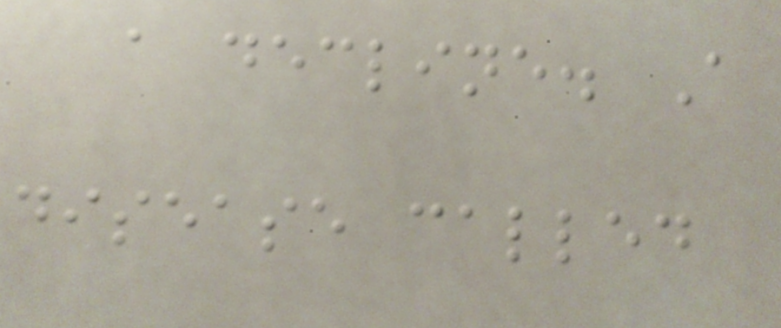a decline. A
disease called
